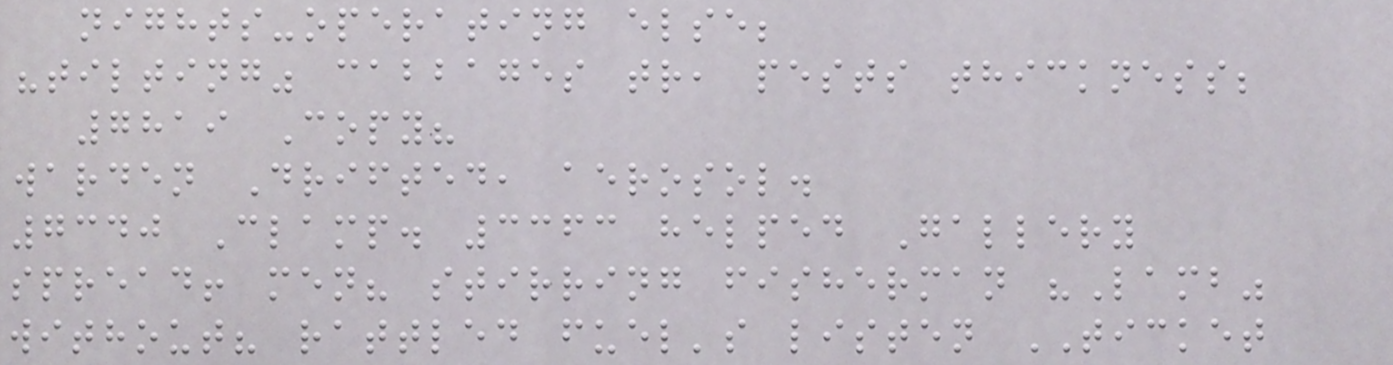nights-operating else;
"tilting" cabbages tr, pests thickness;
7819 Copy?
warden Drifted, aerosol.
7340 Clamp. 3363 helped Gallery
spread! men? stirring fisherman "Lamb"
without? rattled fuel's listen TICKET
